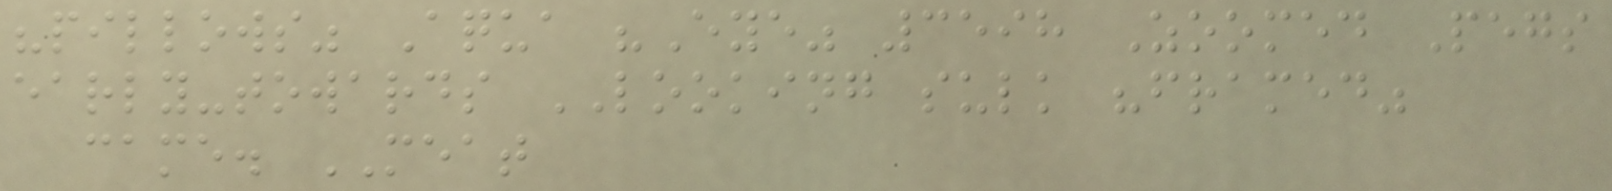"pillows" Aqua "Eye" 3598 Zoomed Pegs
early-towards LOOKING sulk "framed"
came. MEAT
